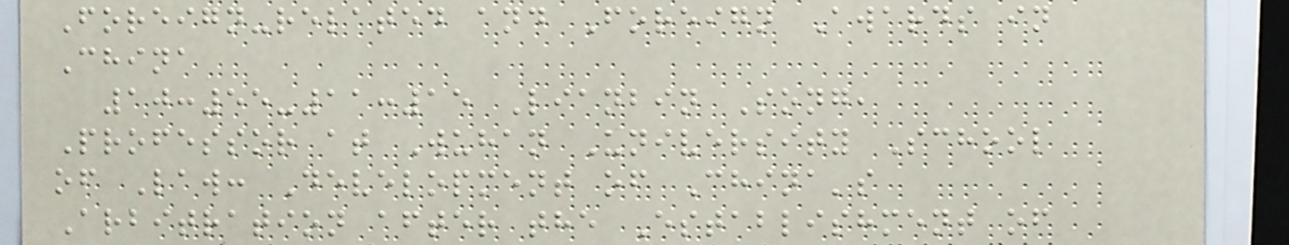Foreign-related and Foreign Awards in
China
10:55-11:15 Lianbin Song,
Professor at Wuhan University School
of Law: Development of China's
Arbitration after the Establishment of
